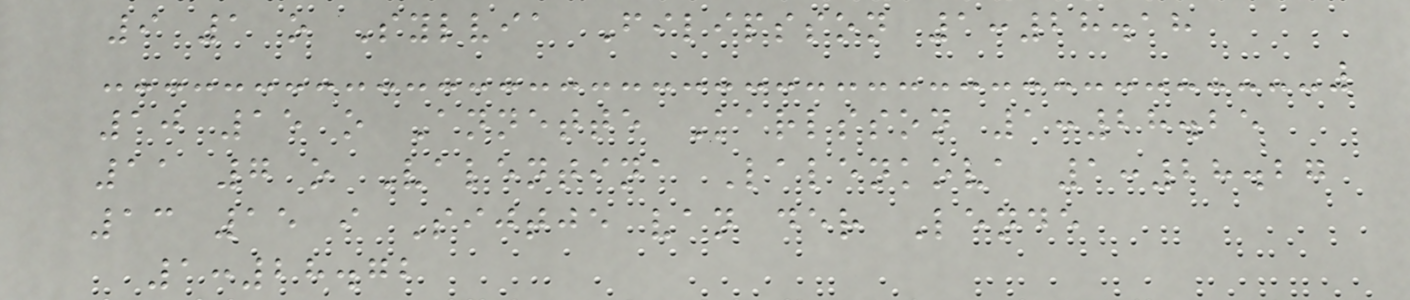9 1 o Sylvia Filipsson 1:28.18
10 15 o Annette Karlsson 1:28.25
11 7 o Valentina Lalenkova 1:28.27
13 15 i Sijtje van der Lende
1:28.72
